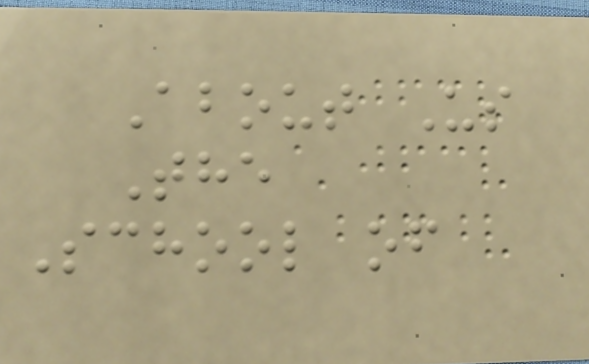About Us
The
School of
